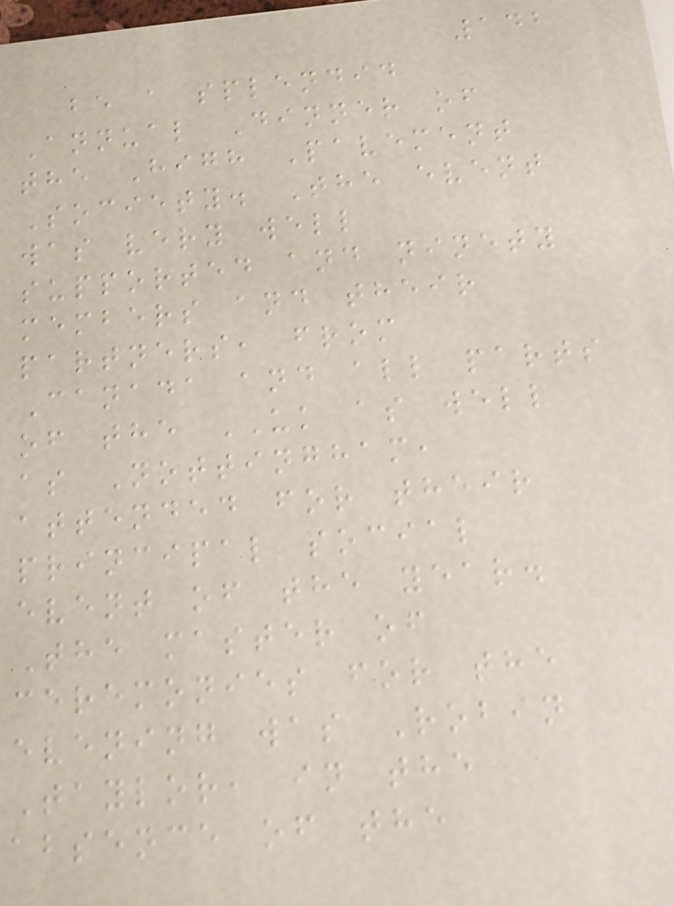142
be a splendid
Annual Dinner of
the High Pavement
Society. The event
was very well
supported and ninety
members and their
partners, from
Canada and all parts
of the UK as well
as Nottingham,
attended for their
principal social
event of the year.
The master of
ceremonies for the
evening was Robin
Taylor, in the
absence of the
